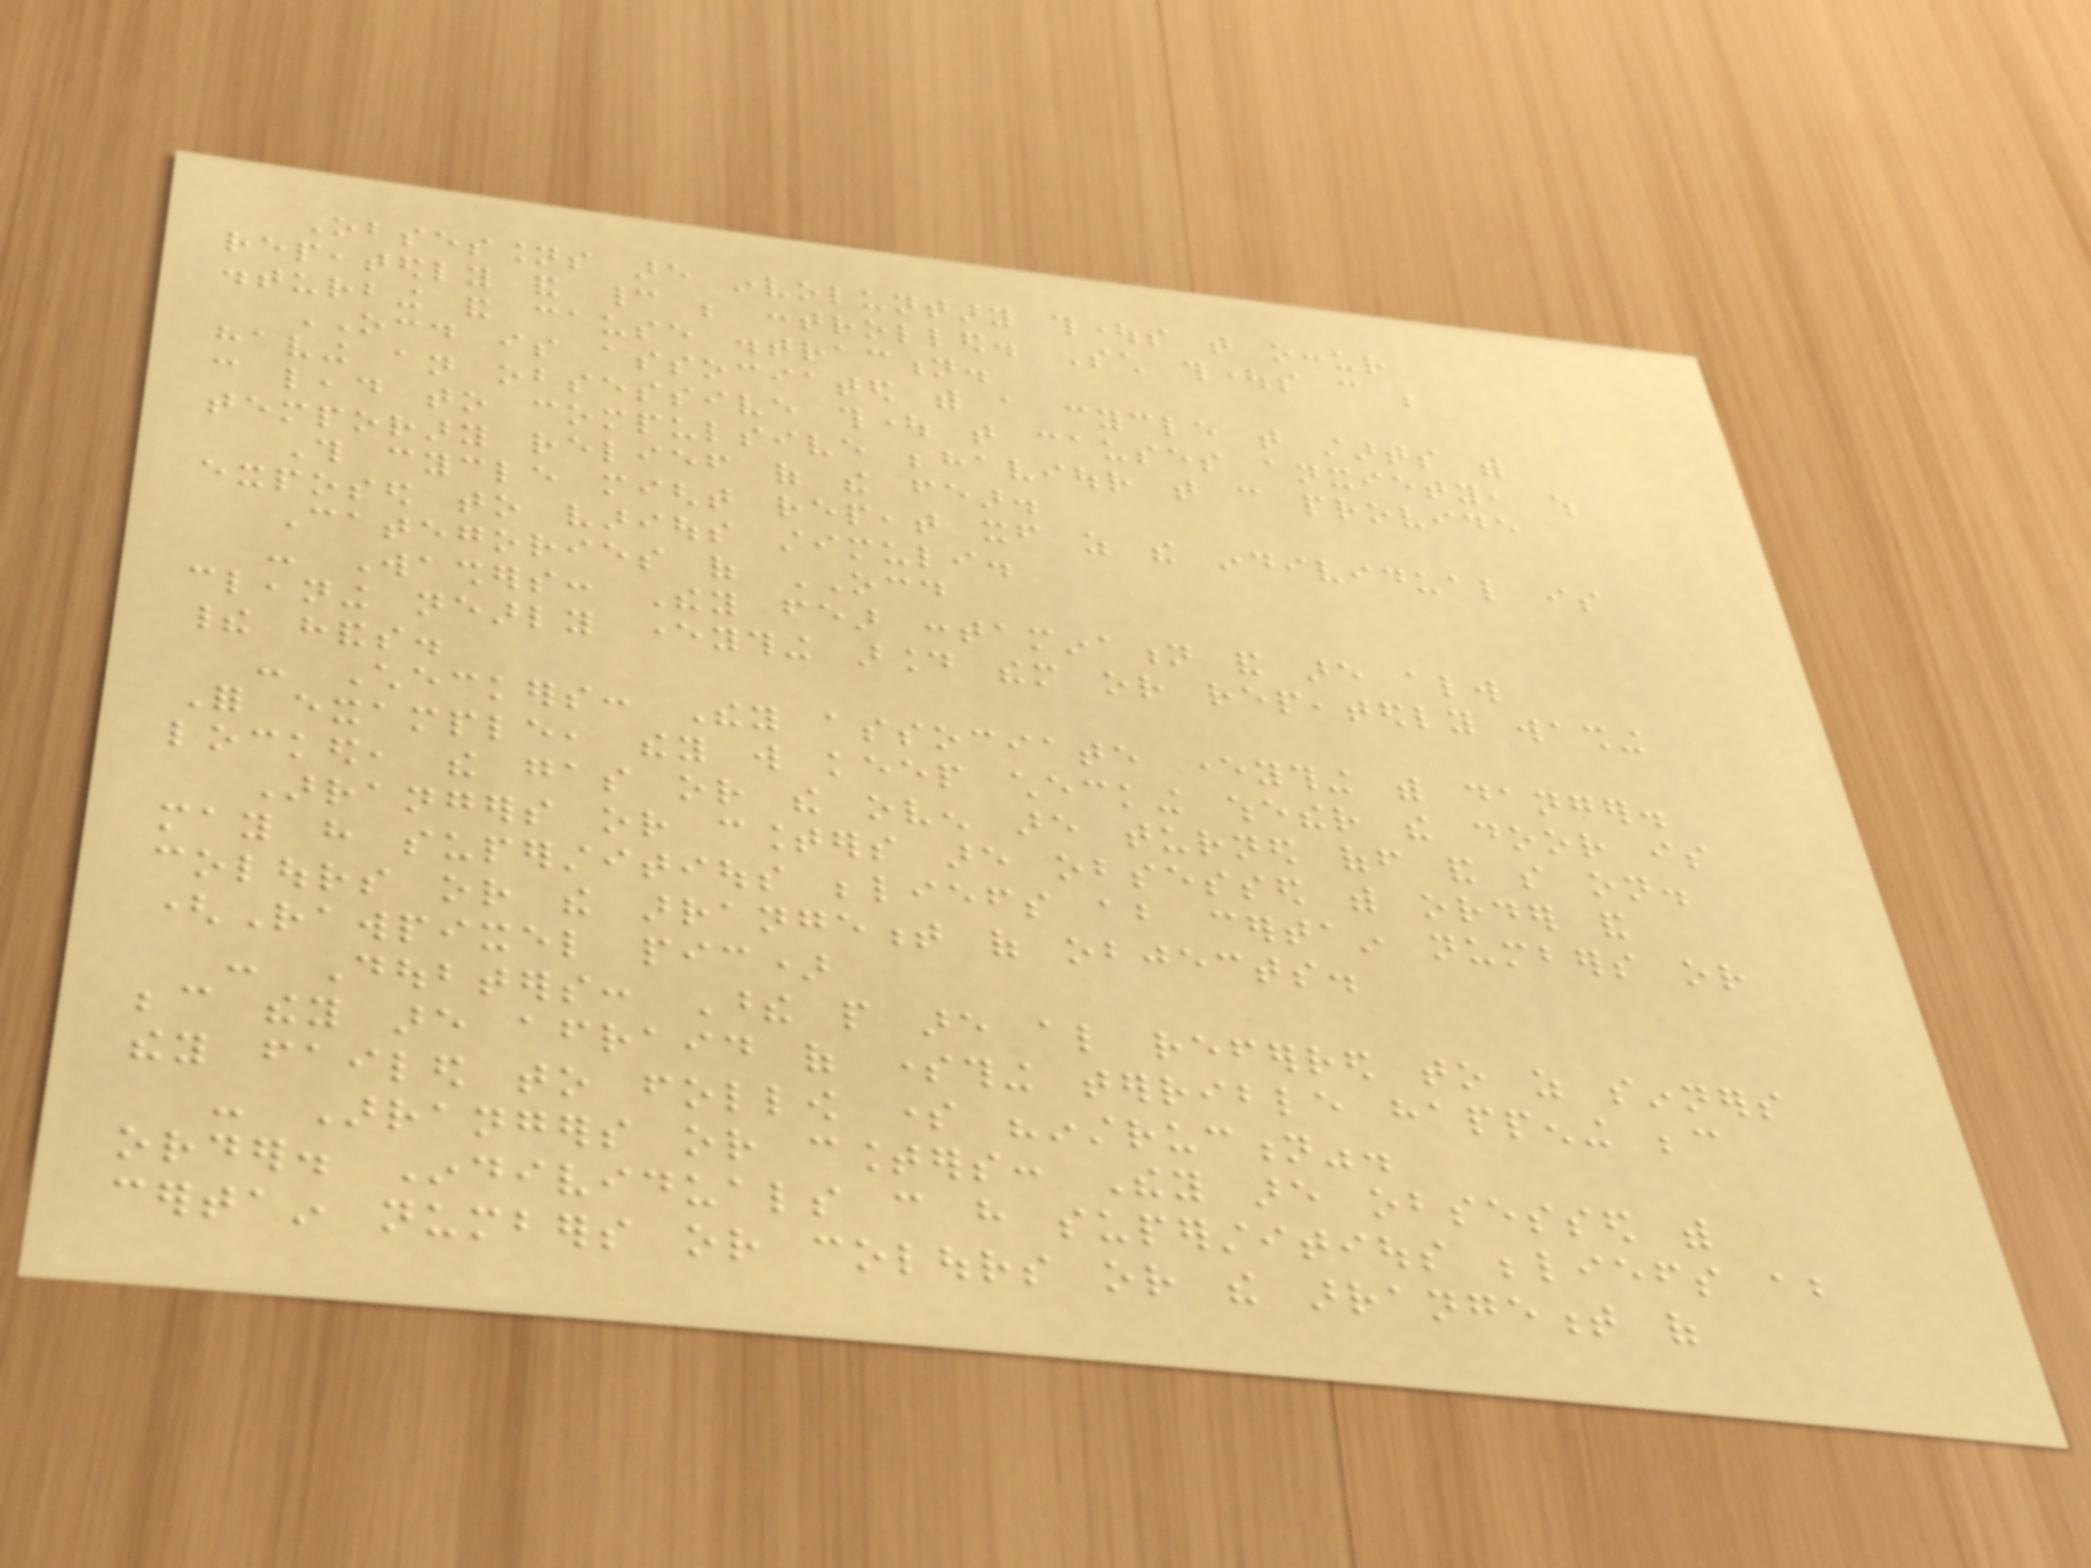Obsessions are involuntary thoughts that occur
repeatedly and cannot be controlled. Such thoughts can be
disturbing and cause distraction.
OCD is associated with a cycle that starts with
having an obsessive thought that causes anxiety, which
can lead to compulsive behaviour that can provide
temporary relief of the fear.
This cycle might repeat itself as the individual is
exposed to various stimuli.
Categories of OCD
- Washers: They fear contamination and are always
cleaning nearly everything around them or repeatedly washing
their hands.
- Checkers: They associate everything with danger.
For example, they will keep checking whether the door is
locked, the gas or the oven are turned off and so on.
Arrangers or counters are obsessed with order and
may have superstitious beliefs about certain numbers or
colours or the arrangement of objects.
(Rawpixel pic)
- Doubters: These people are also referred to as sinners
because they are afraid of something terrible happening because
they failed to follow some "instruction".
- Arrangers or counters: They are obsessed with
order. Individuals can have superstitious beliefs about
certain numbers or colours or the arrangement of
